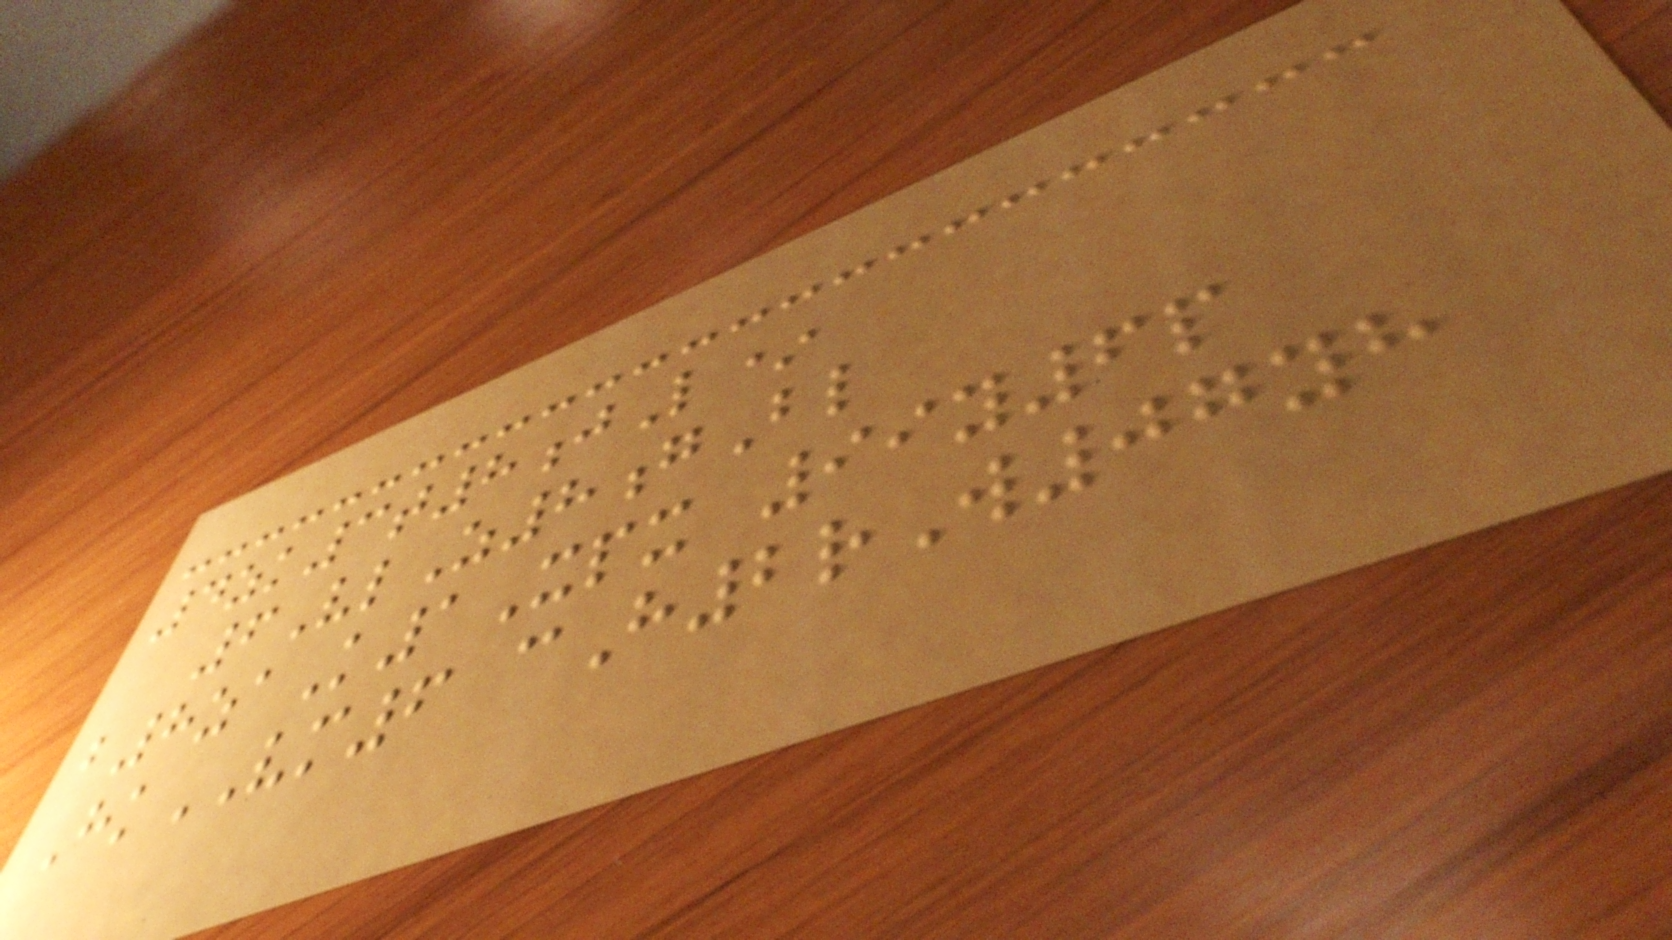4zk3t8jL*
6VlZ8gBl
b8zaK1Xpx 99y6p
HkVM6 cH2rW07yh
